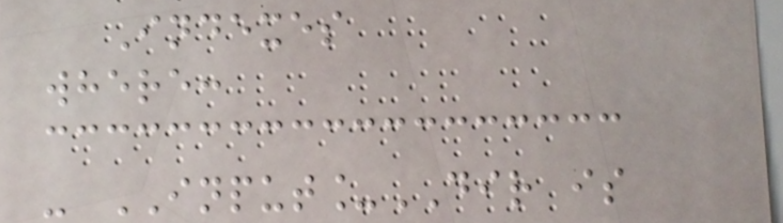Indexes
where:
- INPUT_DIR is
